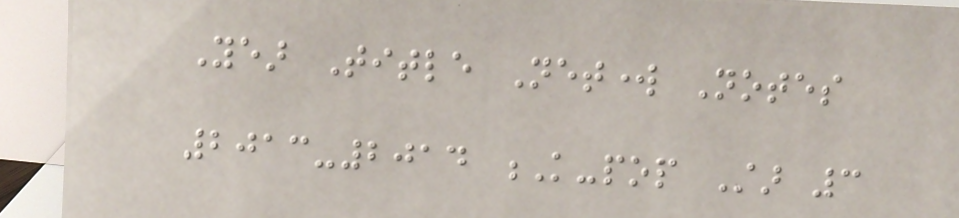Year Title Network Notes
2013-2014 K-pop Star 3
